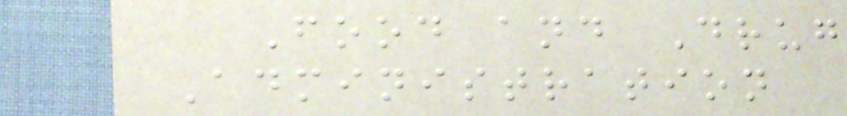Food and Drug
Administration
